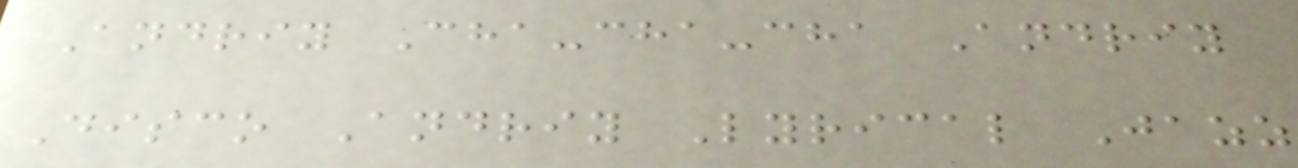Andriy Cha-cha-cha Andriy
Disco Andriy Lyrical Jazz
